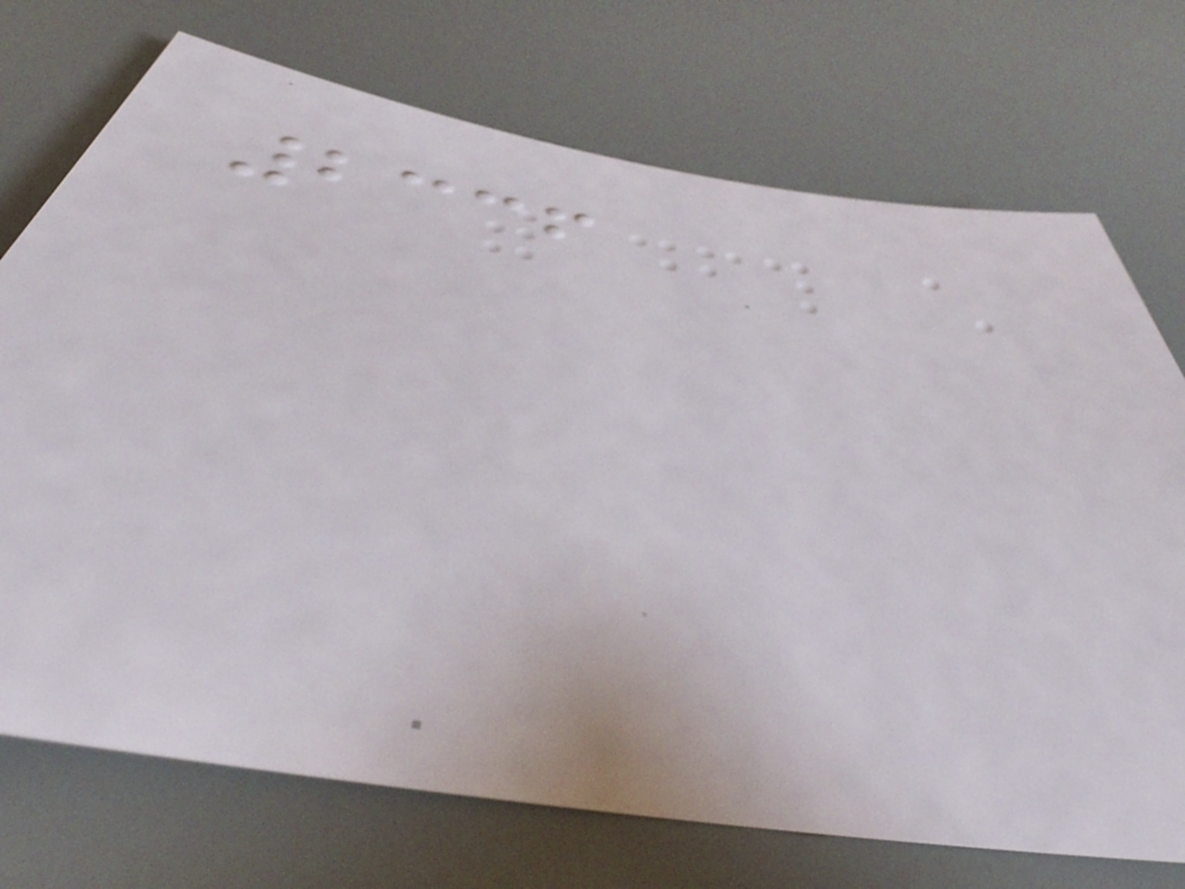2336
